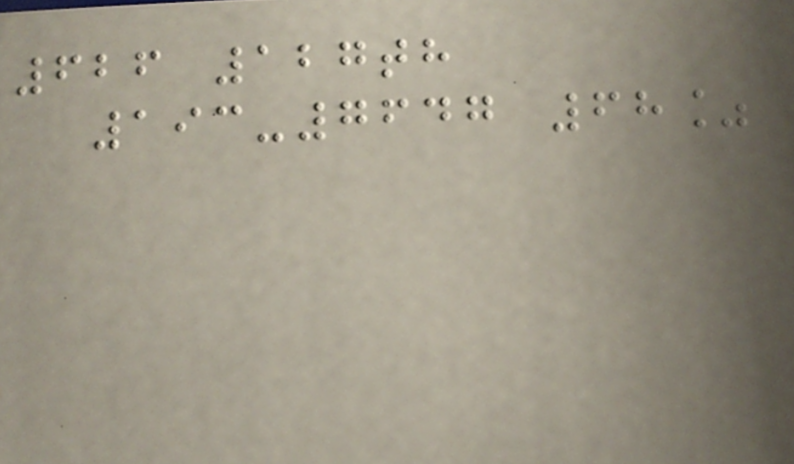626 127th
193-7647 68%
